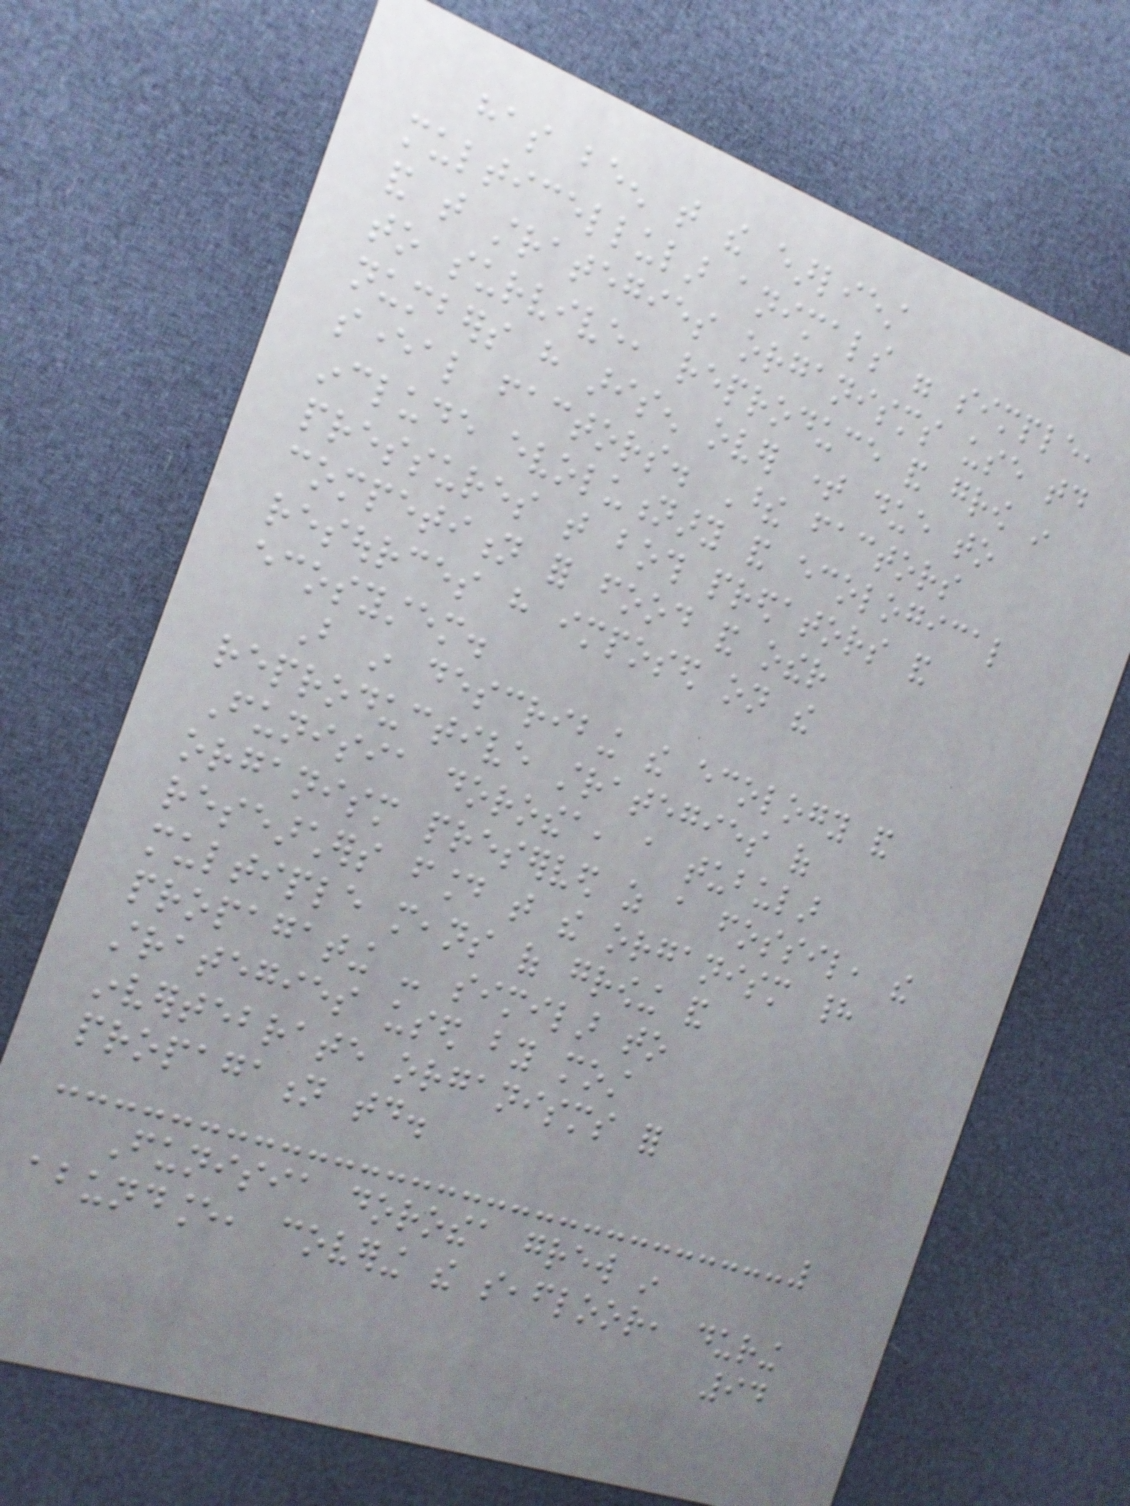has been that the earliest
multicellular animals were simple,
and that strategies organisms use today
to survive, reproduce and grow in
numbers have arisen over time due to
several factors. These factors
include evolutionary and ecological
pressures that both predators and
competition for food and other
resources have imposed on the
ecosystem.
But in describing the ecology and
reproductive strategies of
Funisia dorothea, a tubular
organism preserved as a fossil, the
researchers found that the organism had
multiple means of growing and
propagating - similar to
strategies used by most
invertebrate organisms for
propagation today.
Funisia dorothea grew in
abundance, covering the seafloor, during
94
